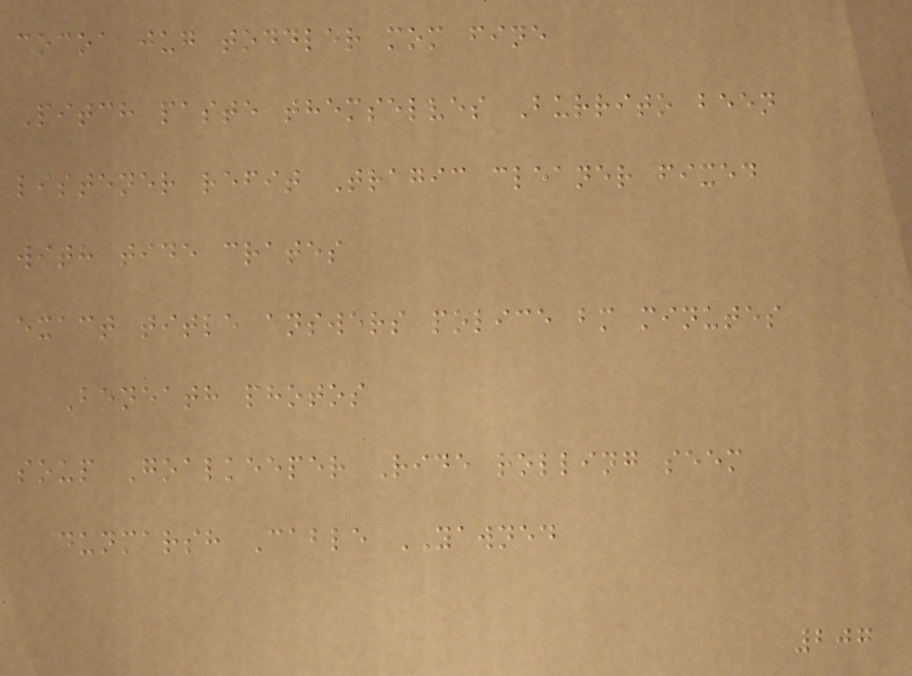cocoa jug toddler mom fine
Pitch paste themselves Burrito been
listener refit Tragic cleaner fixed
with tide crates
exact title answers police bm minutes
Beneath photos
soup Goalkeeper Ride rolling seem
dunmarsh Cable YAWNED
207
